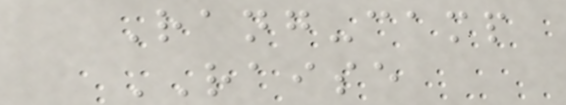Rang-camp
RAISE
